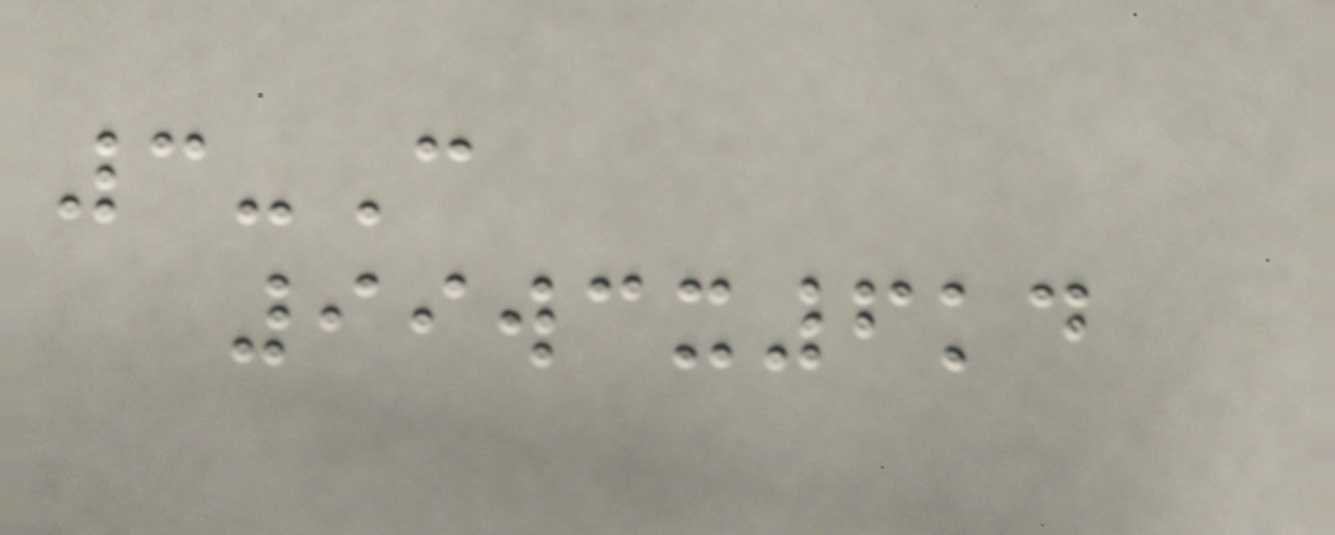3-C
99wcx6kd
